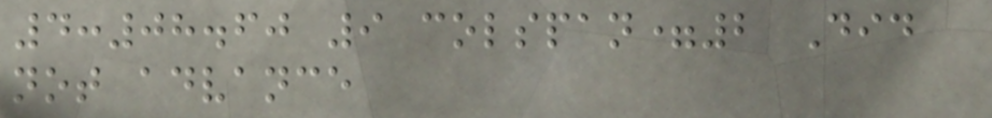4:08.60 9 colspan=2 Did
not advance
